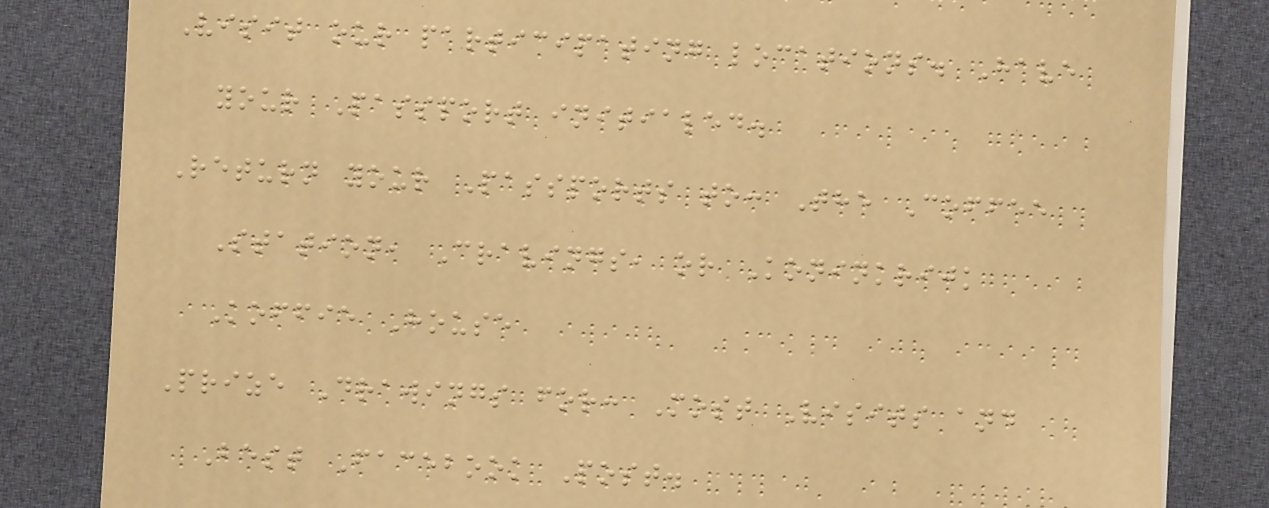Visit our participating locations. Have
your Passport initialed.
Return your Passports to: The Coffee
Station, Cravings, or Koninkrijk
Koffie House
Prize Drawings for: Most Visits and
Best Facebook Post.
